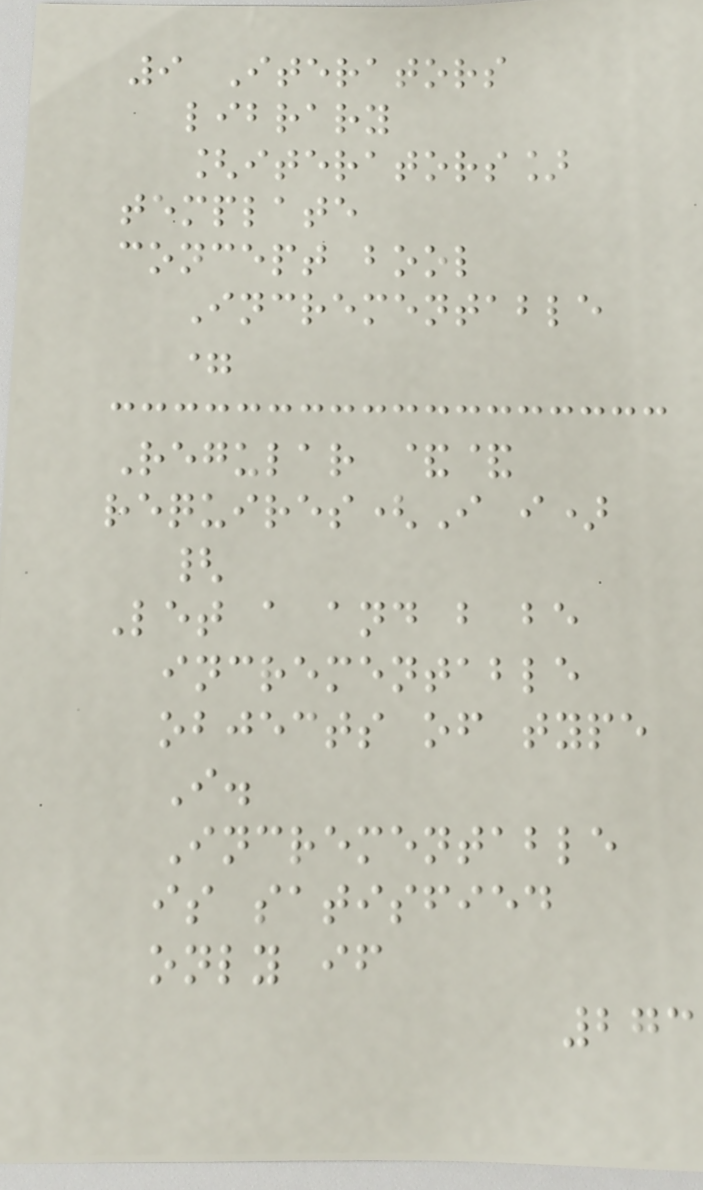9 Iterators
library
[iterators]
template
concept bool
Incrementable
=
Regular &&
requires(I i)
{
Let a and b be
incrementable
objects of type
I.
Incrementable
is satisfied
only if
273
